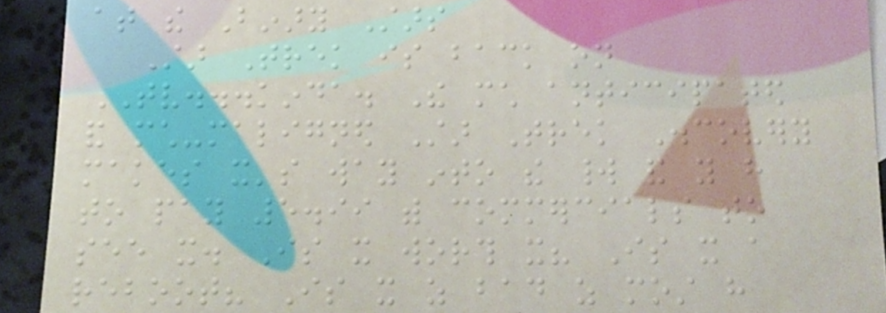at the Binary Stars
Star Trek is back on
TV...kinda. The much anticipated
and much-maligned Star Trek Discovery
makes it's way into the world and you have
to pay 5.99 with commercials to
see it. Is it worth it? Is it a
reboot? Is it as bad as most have
